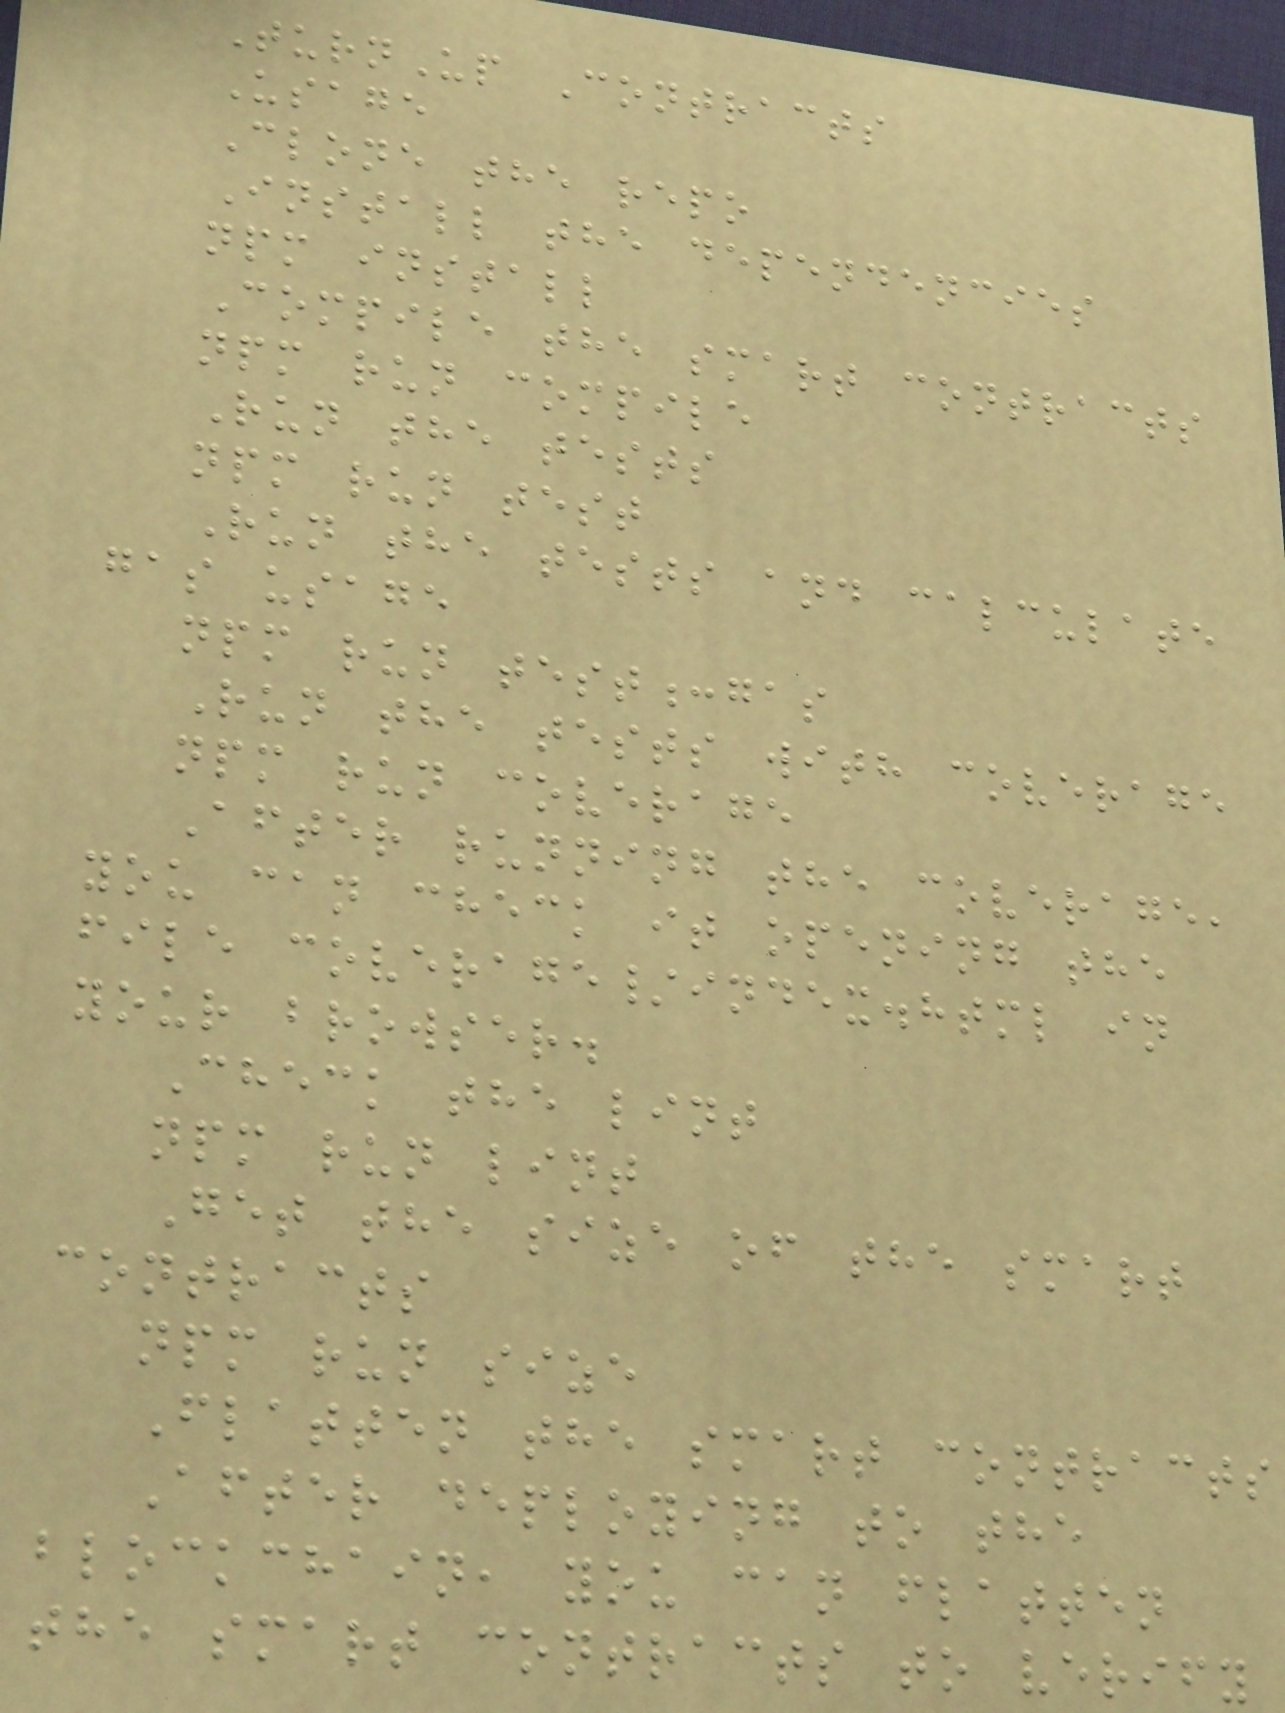TurnUp Contracts
Usage
Clone the repo
Install the dependencies
npm install
Compile the smart contracts
npm run compile
Run the tests
npm run test
Run the tests and calculate
gas usage
npm run test:gas
Run the tests with coverage
npm run coverage
After running the coverage,
you can check it opening the
file coverage/index.html in
your browser.
Check the lint
npm run lint
Get the size of the smart
contracts
npm run size
Flatten the smart contracts
After deploying to the
blockchain, you can flatten
the smart contracts to verify
